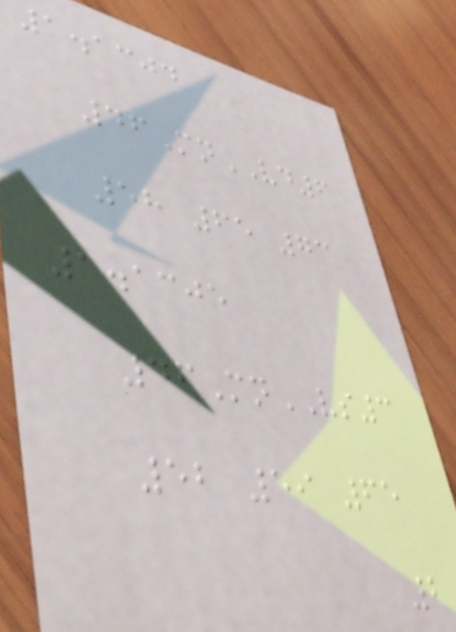1.1304
46MnVD6
58 65 73
1.1305
46MnVS3
52 59 65
2
